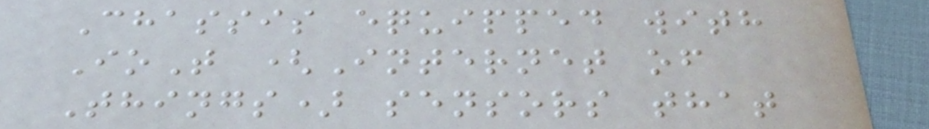Chassis equipped with
IoT (Internet of
Things) sensors that
